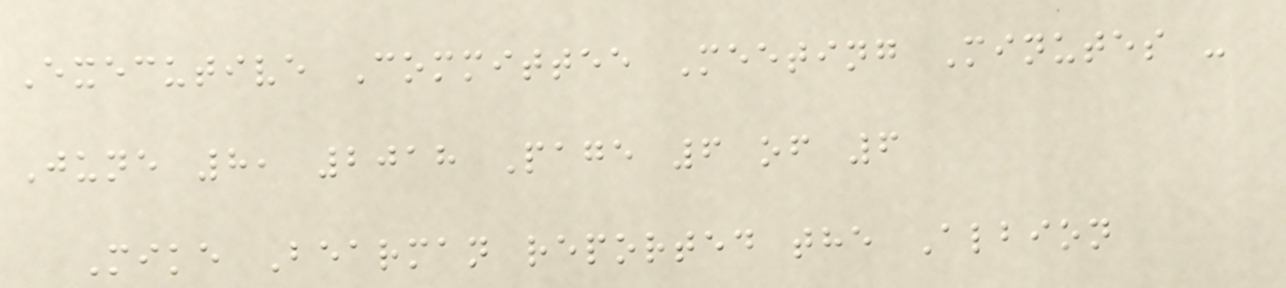Executive Committee Meeting Minutes -
June 8, 2018 Page 6 of 6
Mike Bearman reported the Albion
